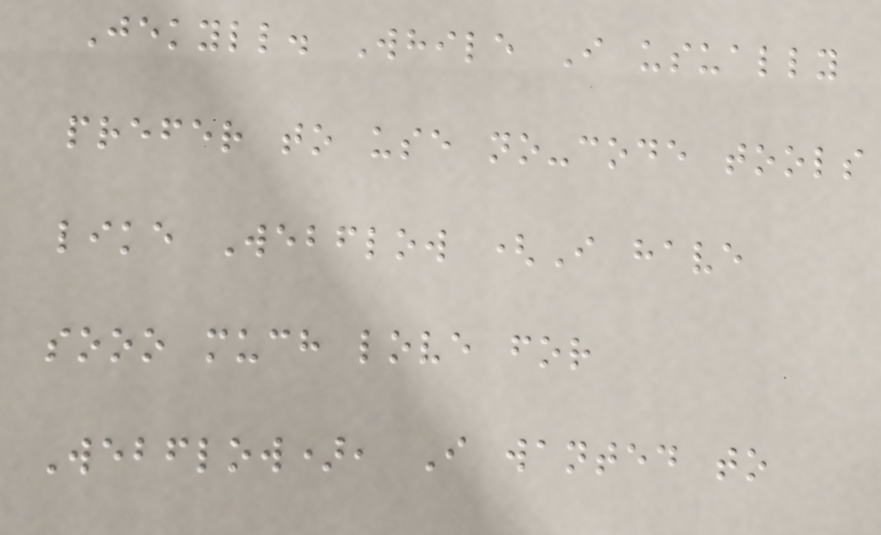Jekyll. While I usually
prefer to use no-code tools
like Webflow (I have
sooo much love for
Webflow), I wanted to
